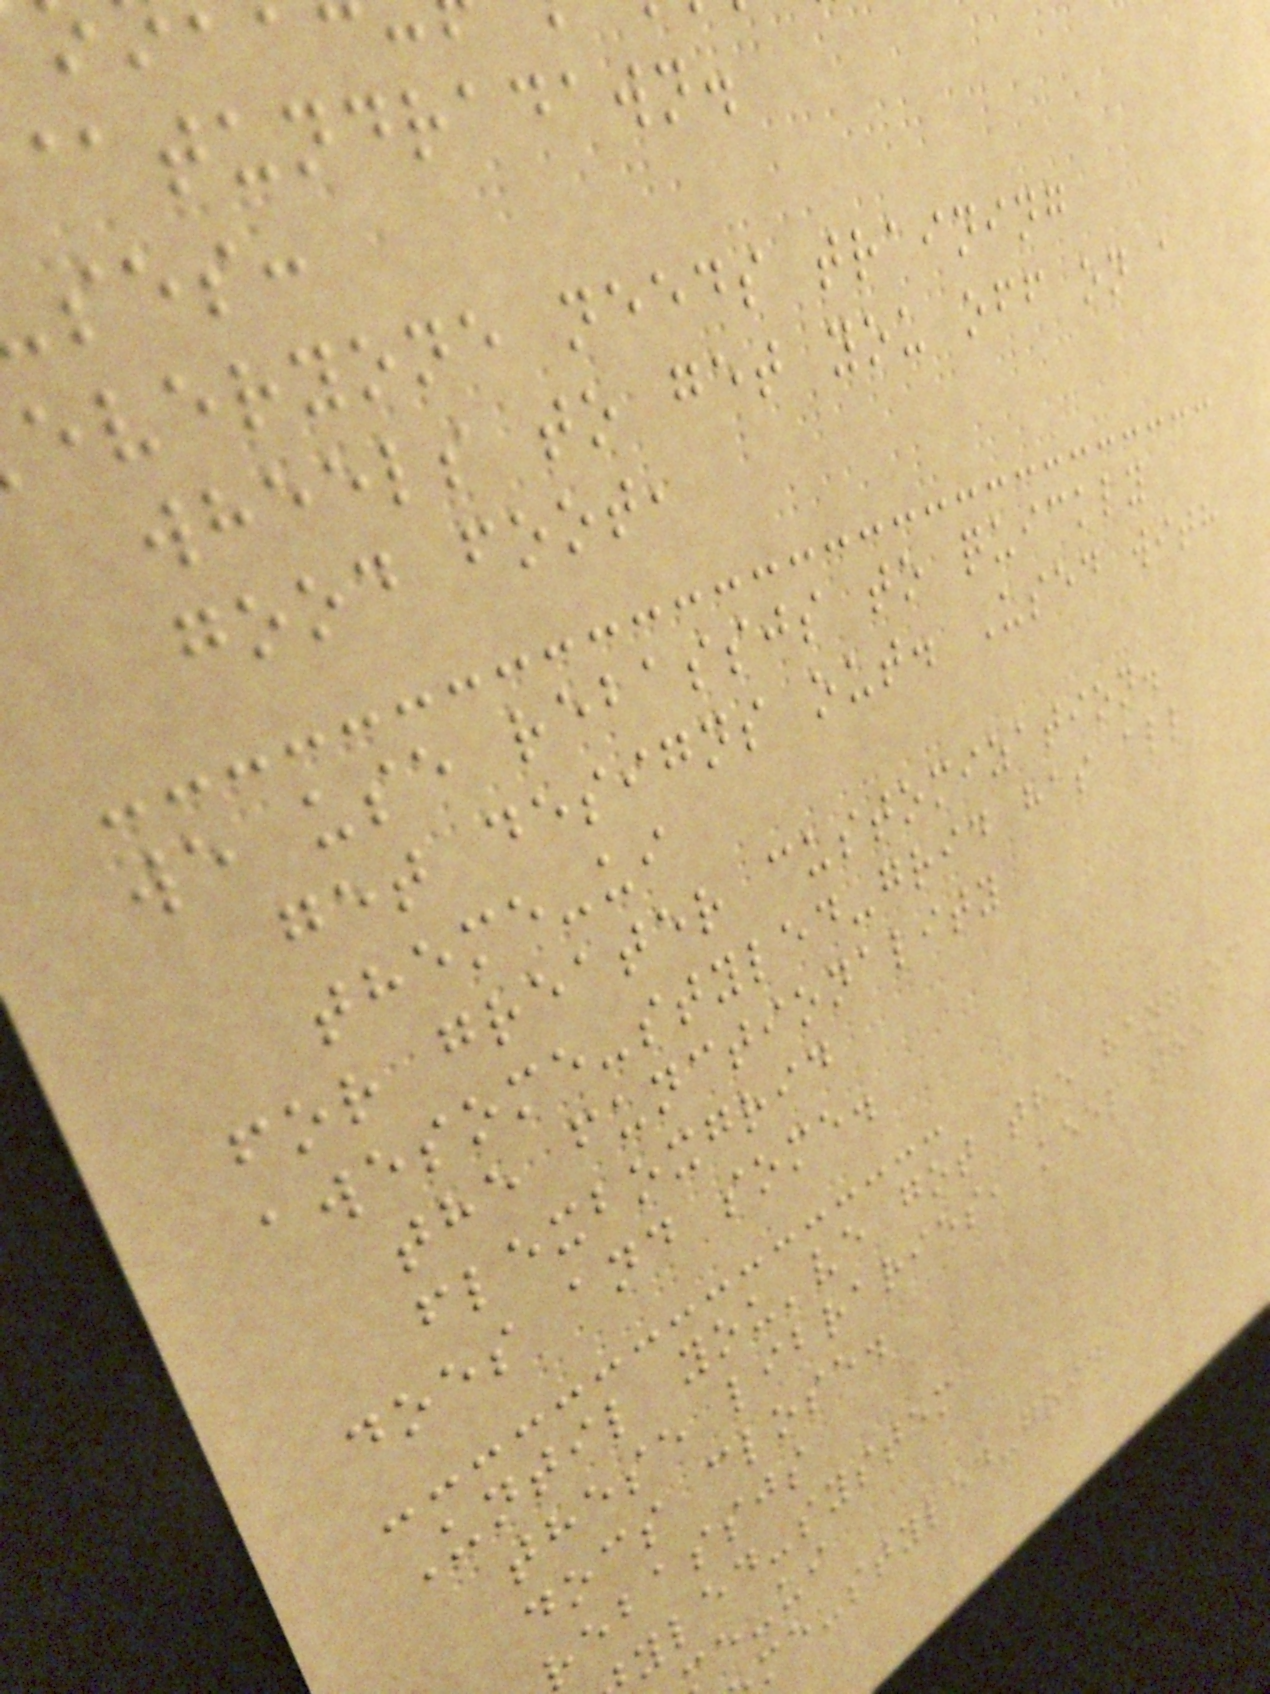@tundradawn.
ses:
everyone needs training
wheels to get you off on a
good foot,
we use rebassjs to quickly
get designs out. Used with
theme-ui
for greater customization.
awesome-styled-grid has all
the functionality
flexboxgrid
does and some.
Until you've got the hang of
these libraries, keep the
docs close.
rebassjs
yled-system
e-ui
me-styled-grid
